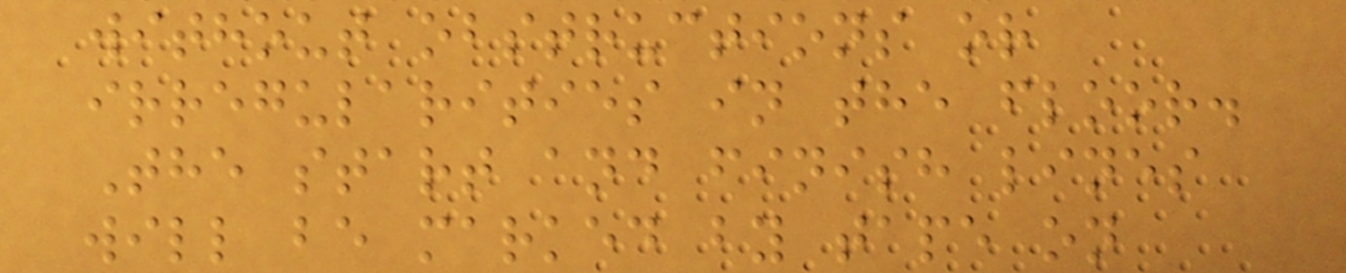without obstructions or
irregularities in the floor.
The start and finish lines
will be marked by tape on
